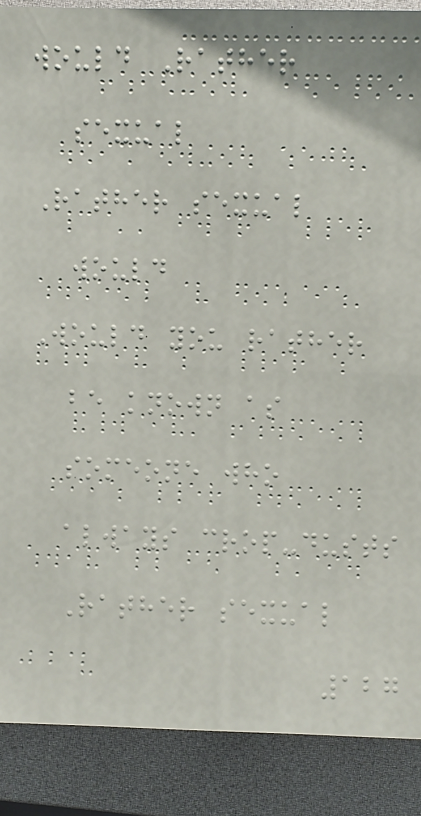would Rather
sexual
Rather sexual
would
Would you rather
be known as
someone who
always crop-dusts
Rather sexual
127
